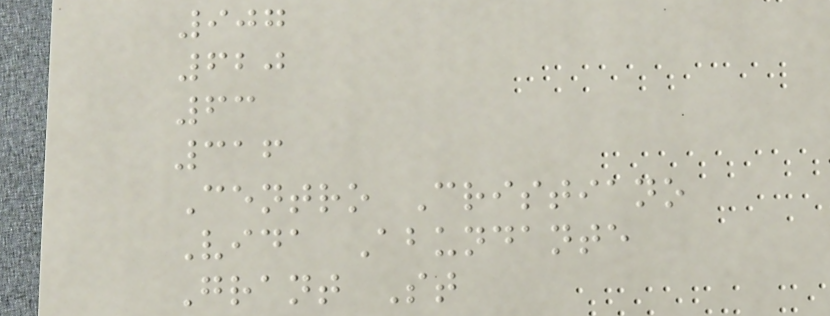907
620
63
316
Centro Cristiano
Vida Abundante
Grant St
